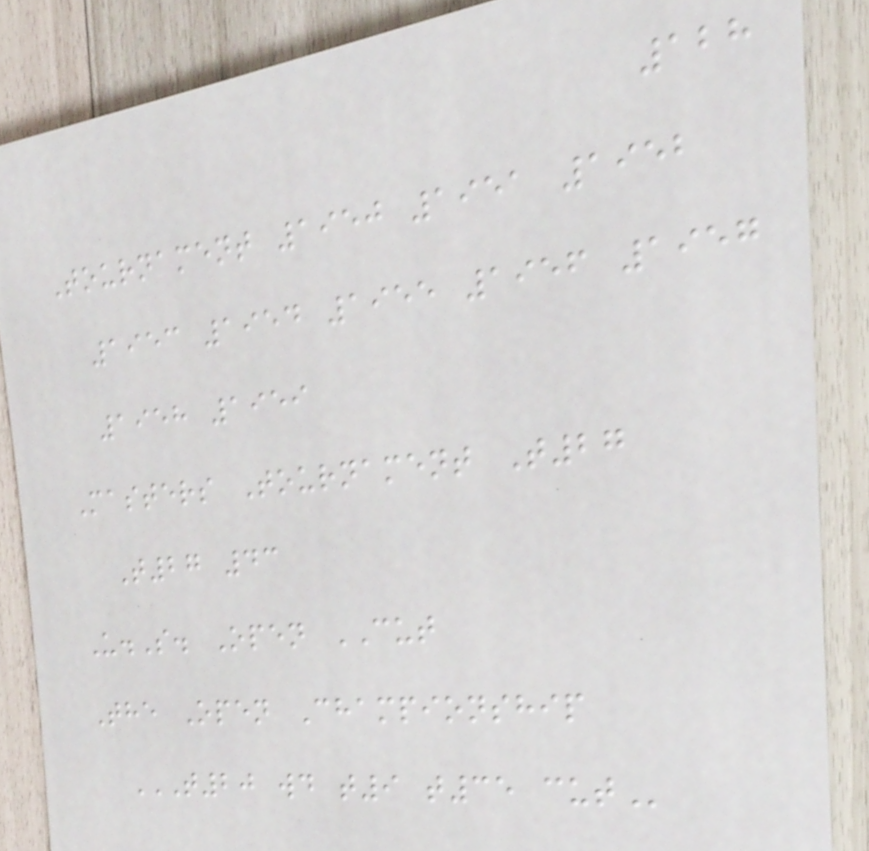128
Tournament 1950 1951 1952
1953 1954 1955 1956 1957
1958 1959
Masters Tournament T27
T27 43
U.S. Open CUT
The Open Championship
T20 WD T9 T35 CUT
